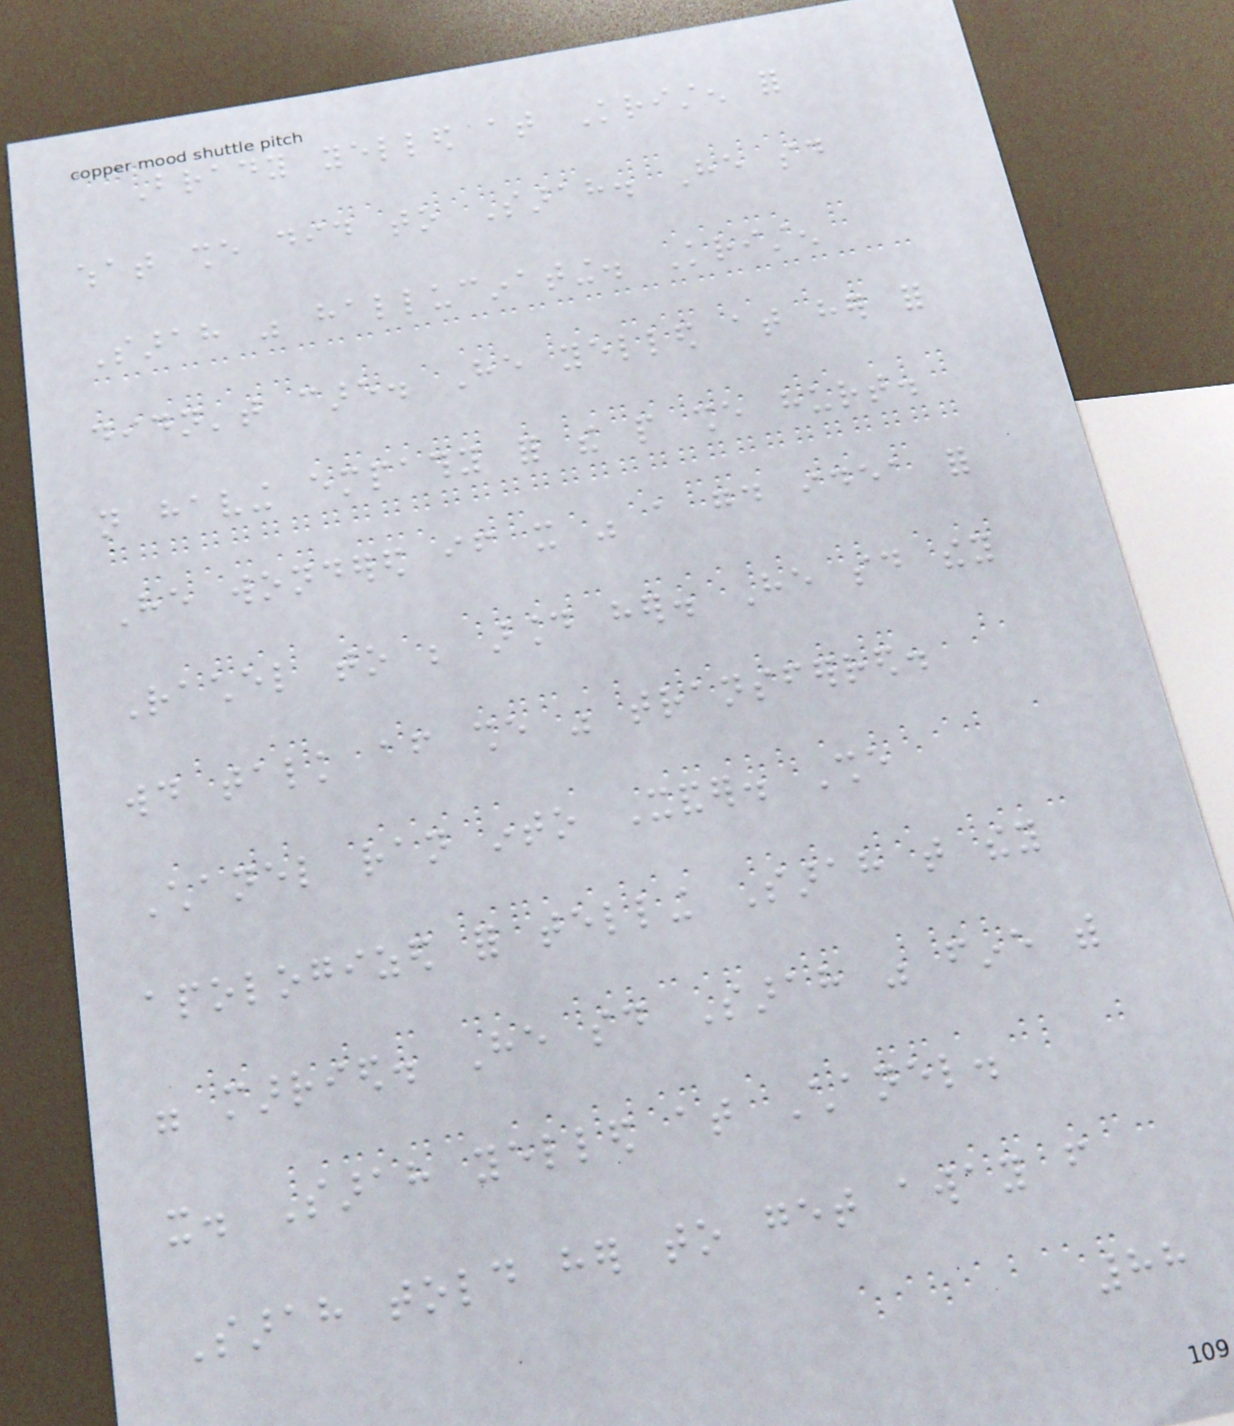Brady yelled at Kristen for
what she did to Sarah. He said
Sarah was hallucinating. Kristen
didn't care. He yelled at her for
not having empathy for the people she hurt.
He wondered if it was a good idea for
Rachel to be around her. He said they
would talk after she was transferred.
Chanel ran into Xander. She
apologized for telling Sarah that they
were married. He said Sarah was fine with
it. Sarah yelled at Chanel.
Sarah told her to get away from
88
